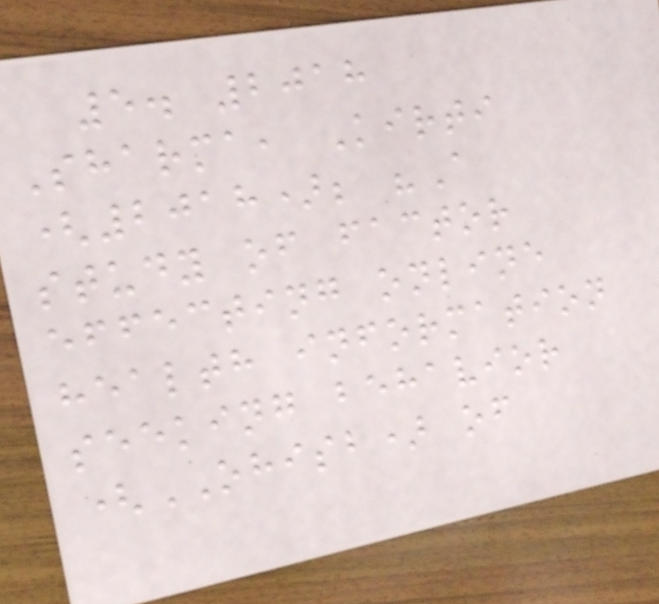5. 2018
Sharma, Kirti
(2018); "A
study of factor
effecting online
health information
seeking behavior
(OHISB) of
